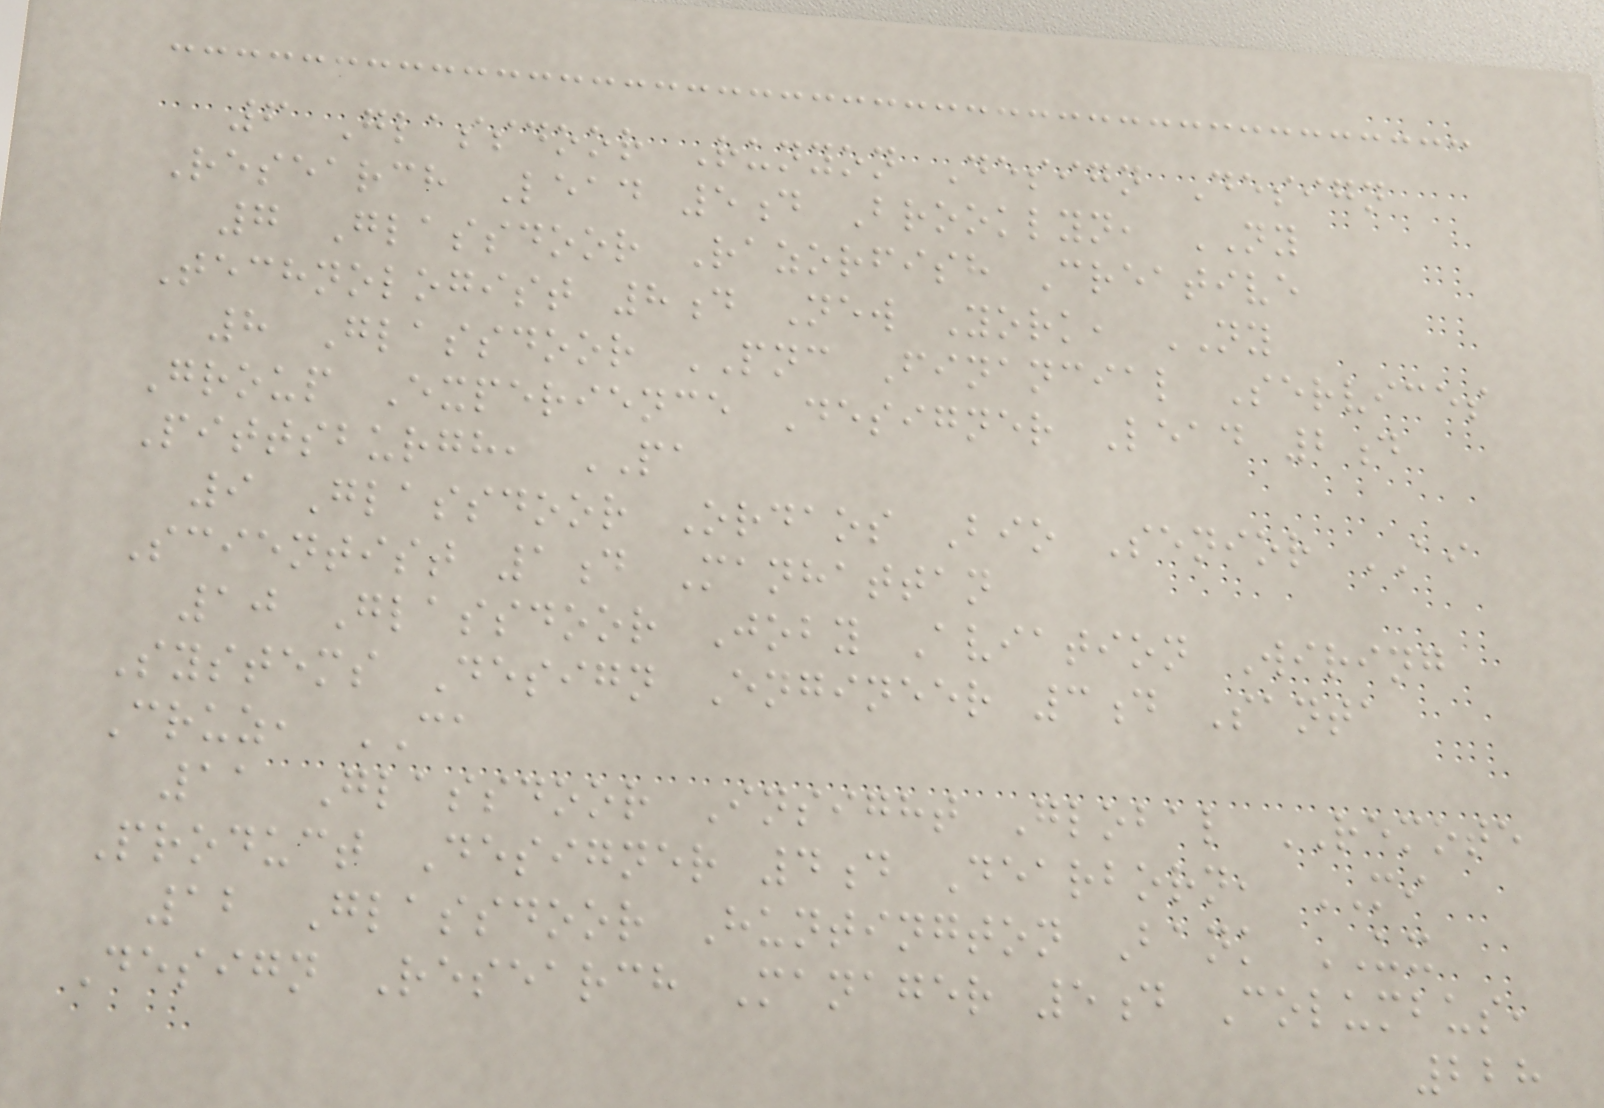6 Glassdoor Runyon Design Design
Research Lead 5d Brooklyn, NY
7 Glassdoor Razorfish Creative
Technologist 8d New York, NY
8 Glassdoor PNC Financial Services
Group Experience Designer Lead 2d
Pittsburgh, PA
9 Glassdoor Ordaos Bio Senior AI
Scientist 1d Manhattan
10 Glassdoor Joby Aviation Wiring
Systems Design Engineer 3d Santa
Cruz, CA
11 Glassdoor Insight Global REMOTE
Product Designer 4d Dearborn, MI
12 Glassdoor Huntington Bank UX
Design Research Manager 5d Columbus,
228
